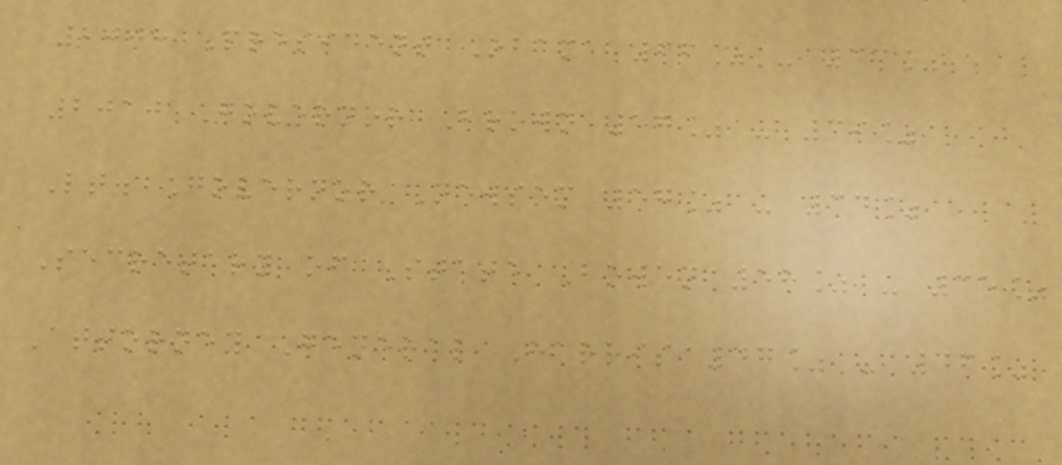2008 President Obama 66% - 33%
2010 Governor Brown 57% - 39%
Lt. Governor Newsom 57% - 34%
Secretary of State Bowen 58% - 35%
Attorney General Harris 47% - 46%
